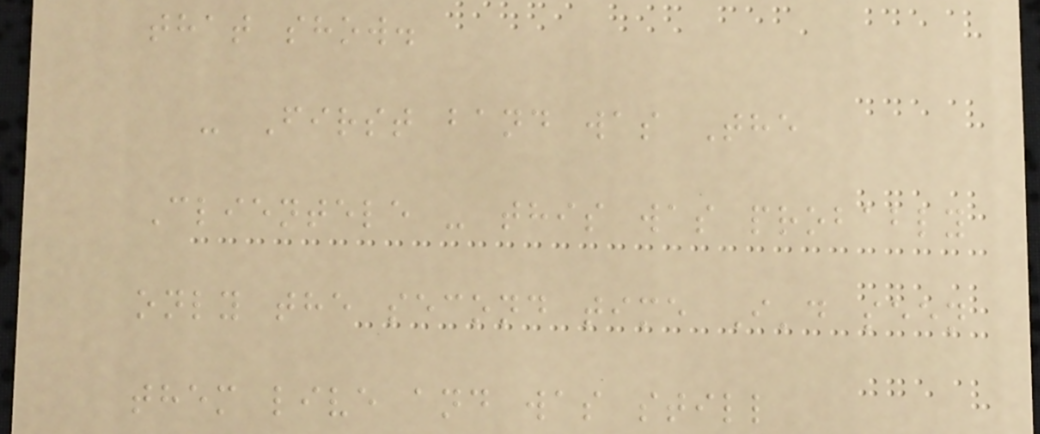that show.
- First band was The
Clientele - this was probably
only the second time I'd seen
them live and was still
